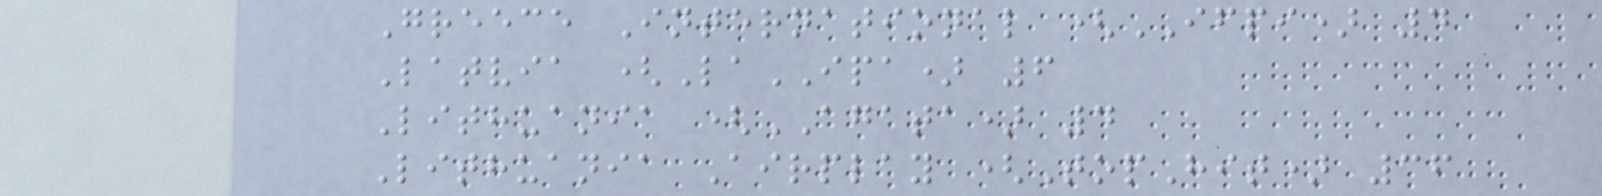Greece International (IFPI) 4
Latvia (LaIPA) 6
Lithuania (AGATA) 4
Lithuania Airplay (TopHit) 36
